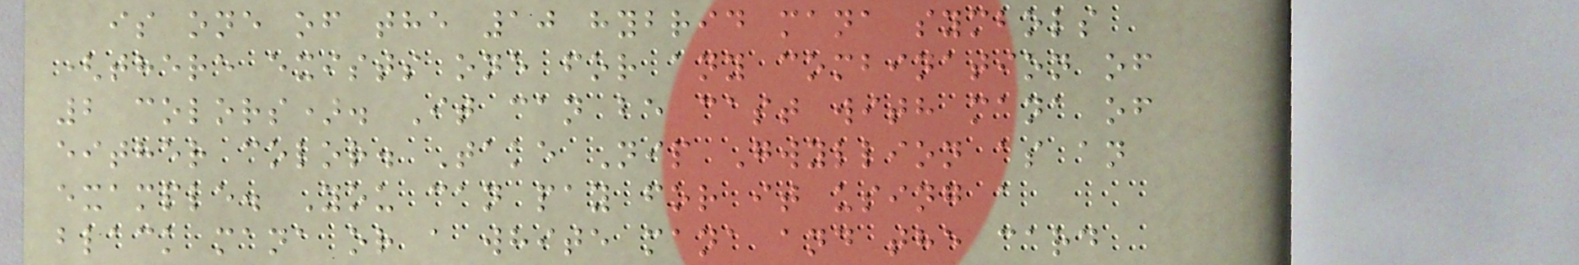is one of the 10 hybrid mana symbols
(there exists one for any combination of
2 colors). It can be cast with mana of
either color. Take Nip Gwyllion as an
example. You can pay for it using a
black mana or a white mana and the card
